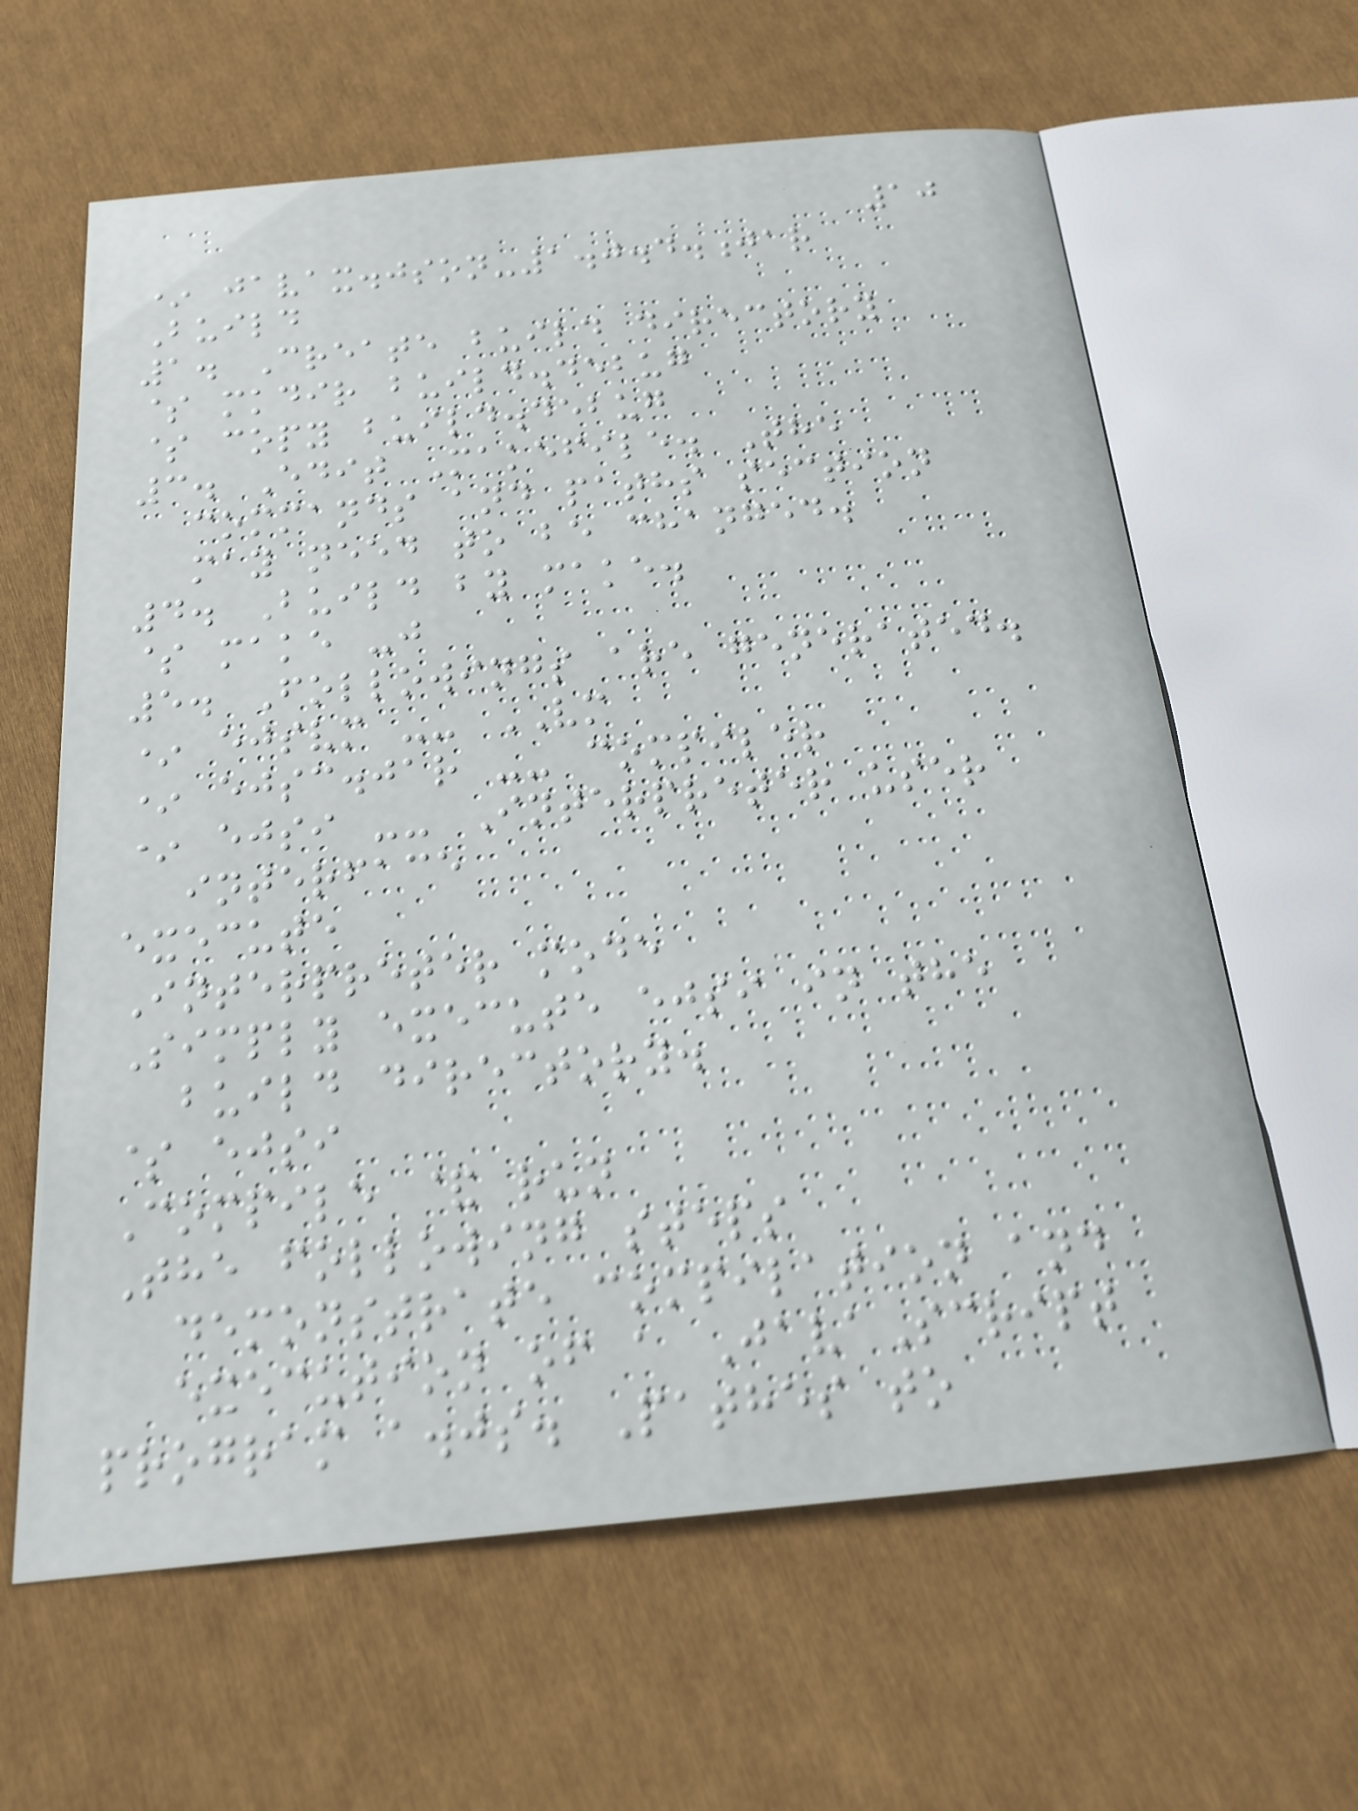10
* javax.json-1.0.4.jar
Build
1. Create build directory
$ mkdir build.debug
$ copy build.debug
3. Edit Makefile. The
commands and paths section
may need to be changed.
4. Build by make.
$ make -j
5. Followings are generated.
* ejsvm -- VM
* ejsc.jar -- compiler
* ejsi -- Interpreter user
interface
execute
Interpreter mode
Simply execute ejsi in the
build directory.
$ ejsi
Compile & run
The following steps
demonstrate compilation and
execution of a JavaScript
program a.js. Pathes to
